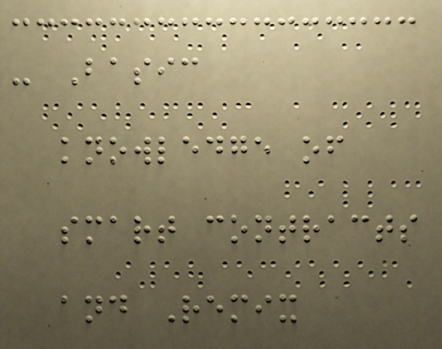- Basic
knowledge of
smart contracts
and Remix
